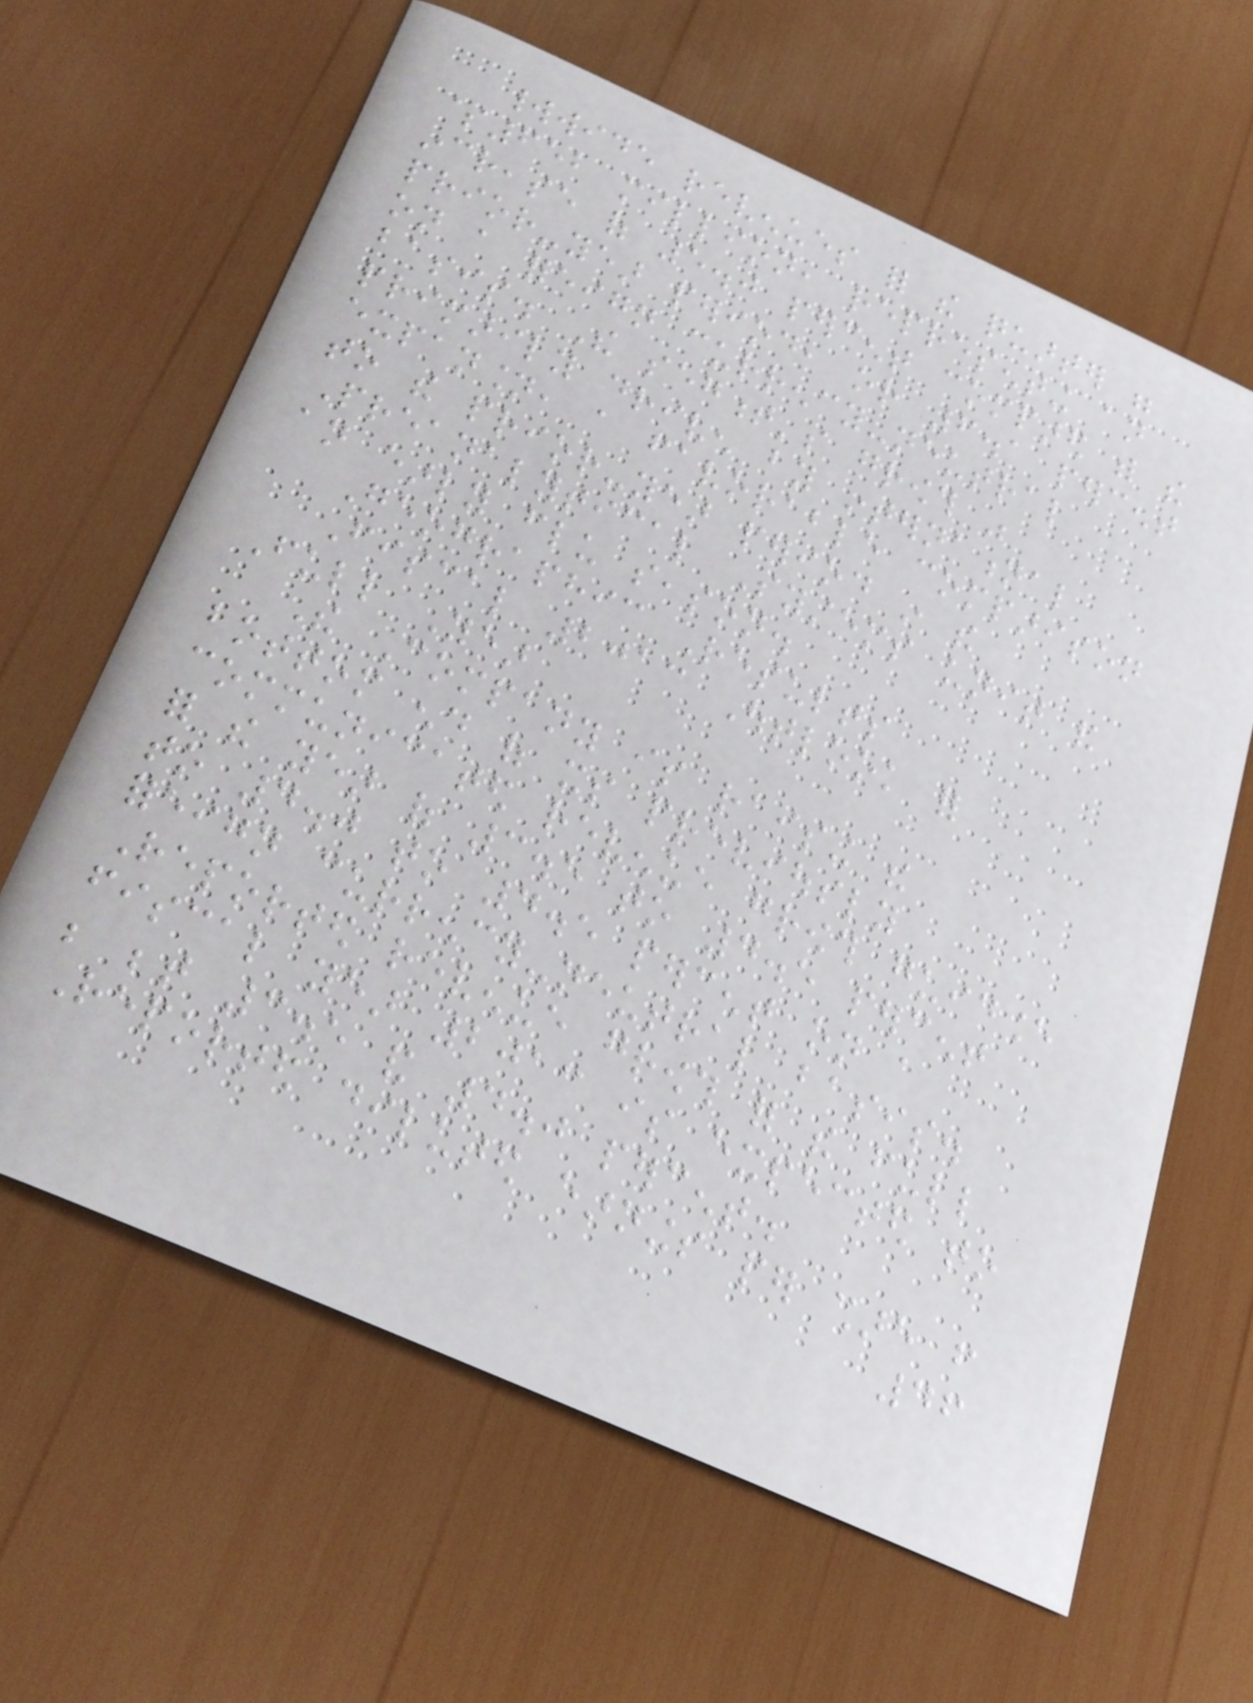worldwide revenues for the quarter were
$652 million, representing an
increase of 5.0 percent compared with the
prior-year period, or 6.1 percent
on a foreign currency-neutral
basis. The segment's growth was
primarily driven by international
expansion, a favorable comparison
to the prior-year period in the
Preanalytical Systems unit and
an early flu season.
Geographic Results
Fiscal 2013 Outlook for
Full Year
The Company is raising the
bottom end of its previously
communicated revenue growth guidance
for the year of 3.5 to 4.5 percent
to 4.0 to 4.5 percent on a
foreign currency-neutral basis.
Reported revenue growth for the full
fiscal year 2013 is expected to
be between 3.5 and 4.0 percent.
Reported diluted earnings per share from
46
